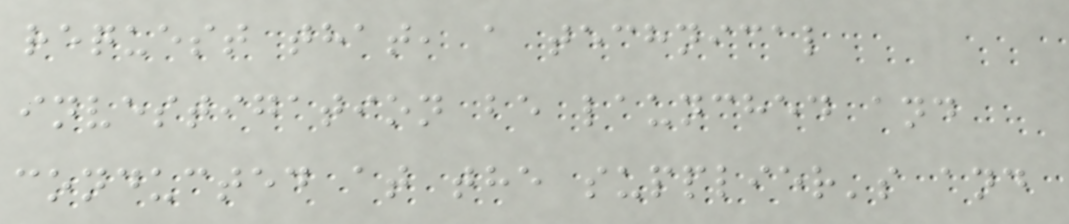request that, a technical
investigation be launched and
conducted at the supplier's and
